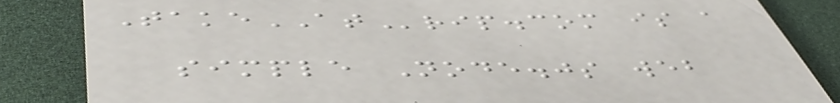TakeATrip.com is a
simple Node.js web
